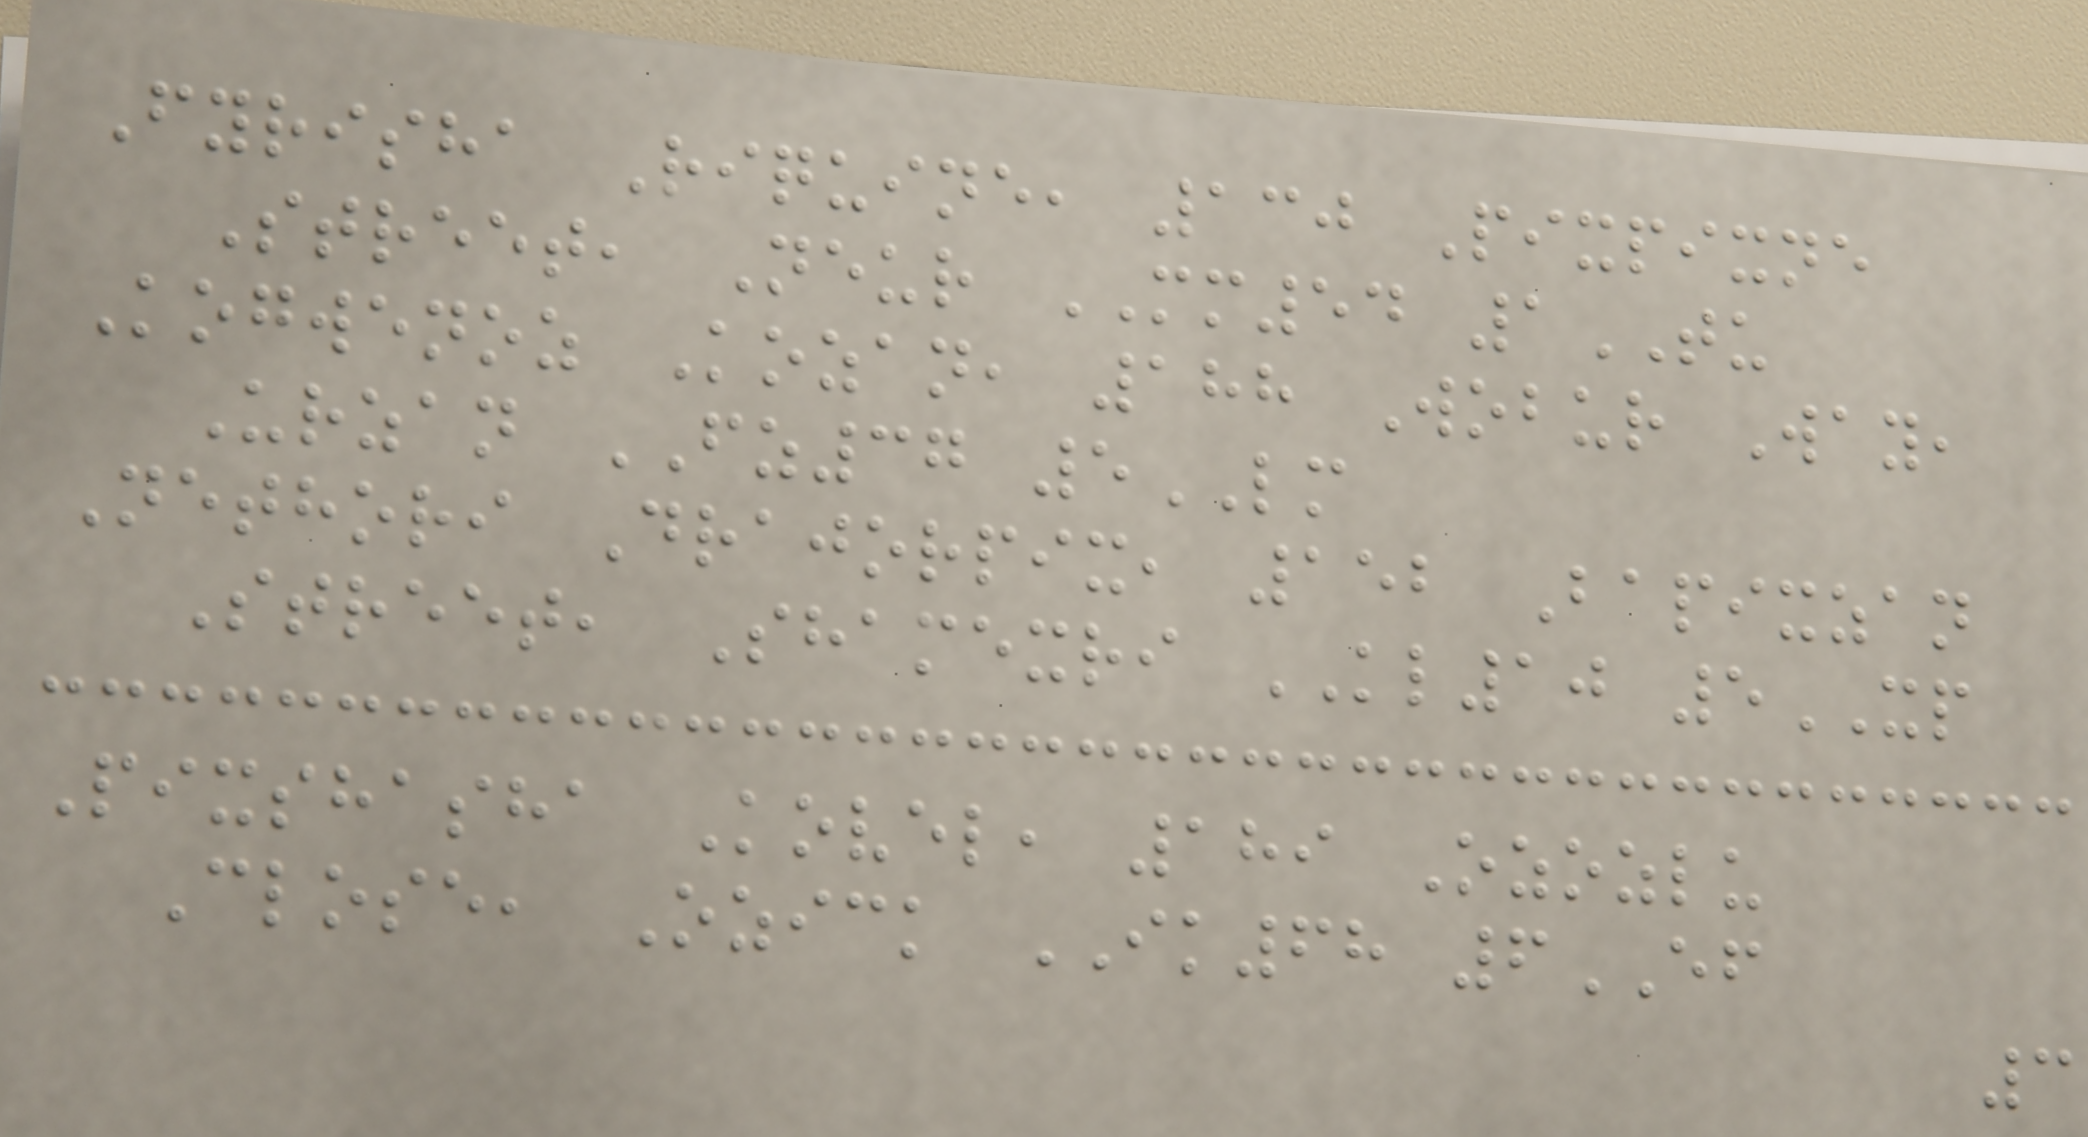Fyrisha Riquine, 130 Pixpixne
Street, Neur MM54 1TU
Kogwenoz Kozan, 188 Wobur Way,
Urzan FZ37 5LM
Nethori Drajorpix, 152 Bapixzan
Street, Shamexri KL10 5XP
Pixshasha Kovel, 189 Ozozlu
Close, Ozick IK68 6EF
3
